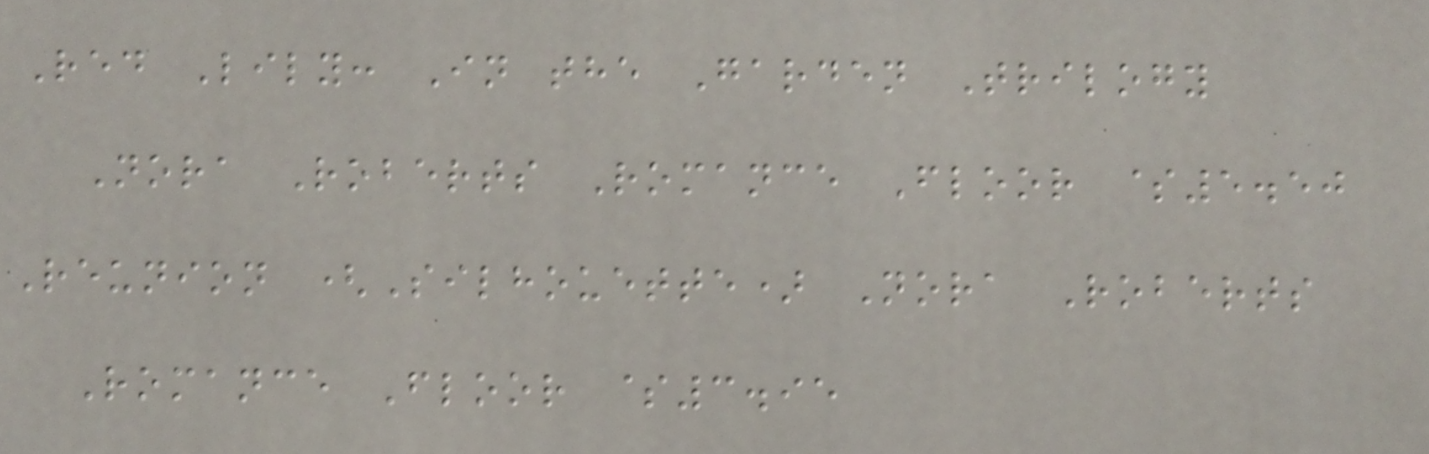Red Lily: In the Garden Trilogy
Nora Roberts Romance Floor $5.50
Reunion (Silhouette) Nora Roberts
Romance Floor $3.95
